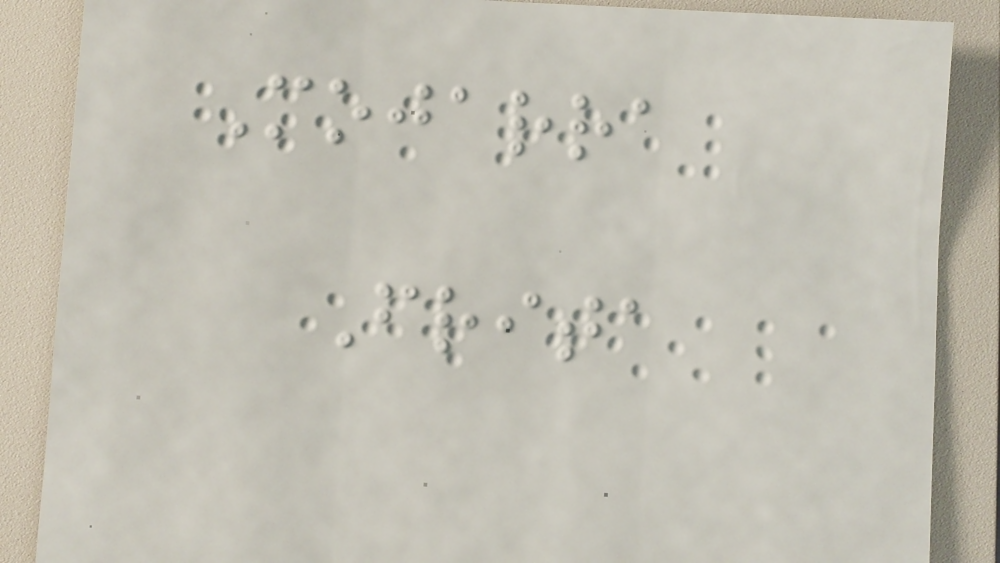Mojarra
Frita
